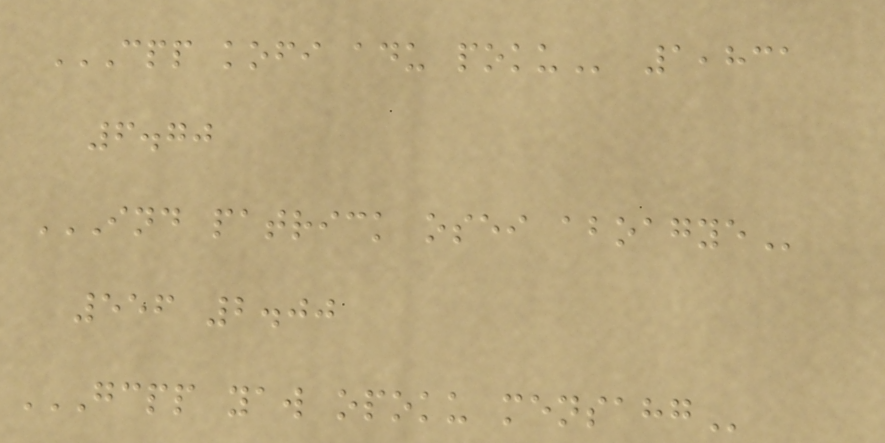CPP KOFI ADU POKU 1,831
6.70
IND PATRICK OSEI ABOAGYE
556 2.00
GCPP YAW OPOKU MENSAHG
